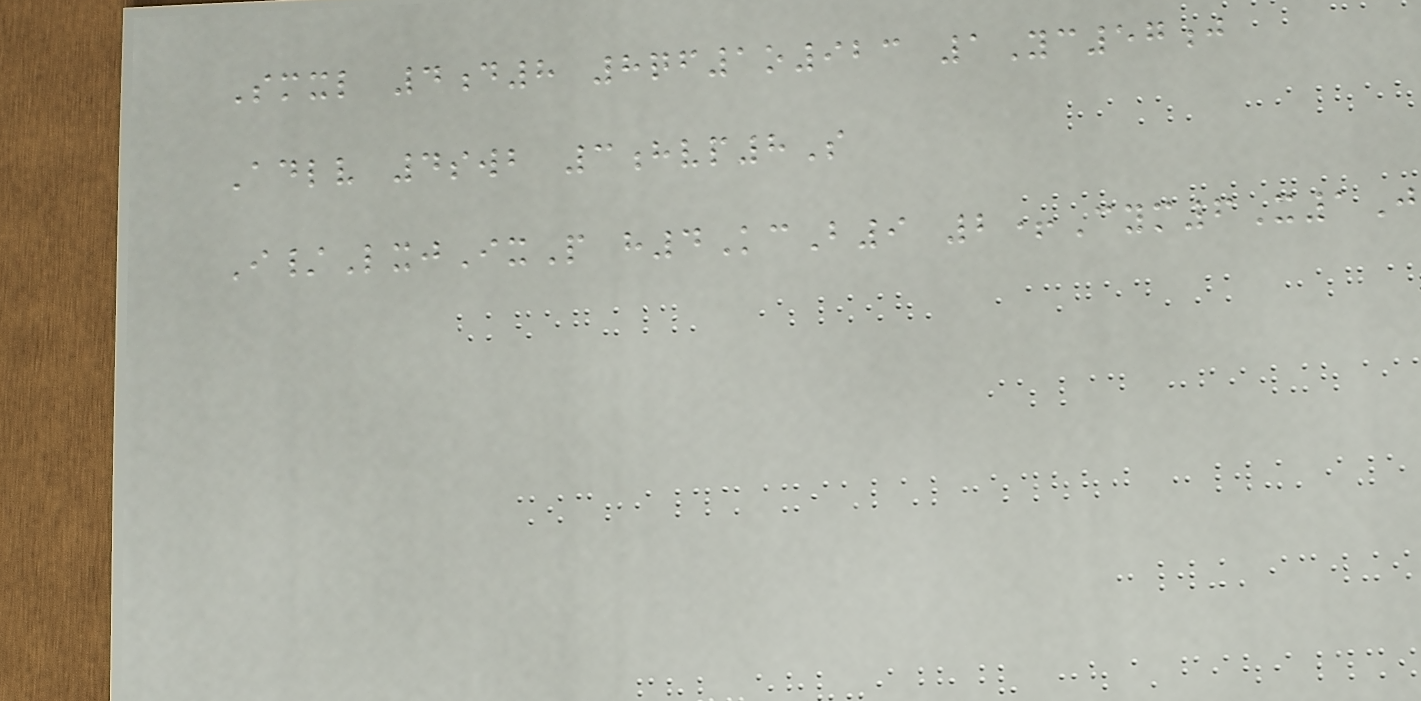Smxl 4d8 8qf1o923 1Yc57j
Adlv 4swb 3hvp8S
I/LxjIxP h4KcB9 2+Cym6X1J
